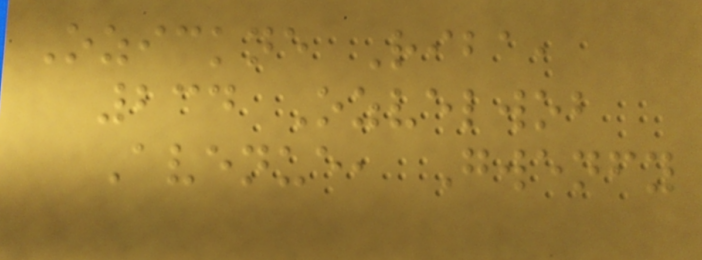Ozickne Riba,
234 Ozvelwob
Avenue, Gwenfy
